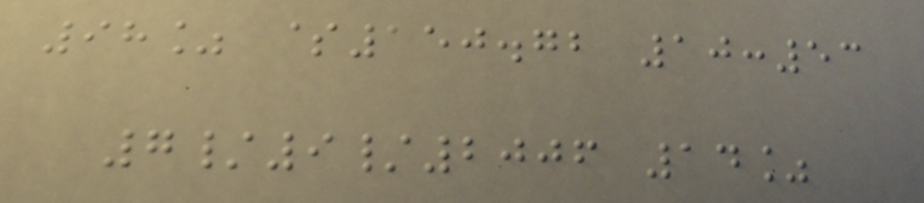98% $150.72 10:53
7/9/2006 14%
